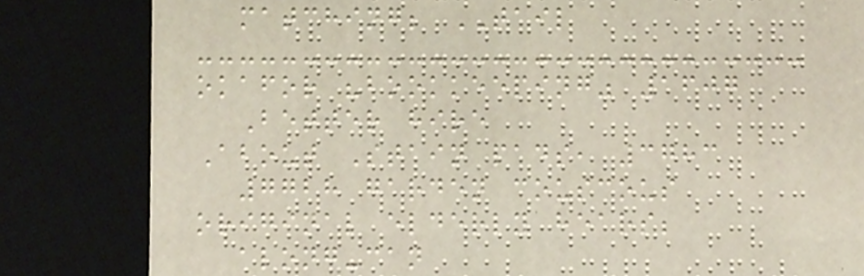matching; TAIL
okafor "bookkeeping" 1607
Better hire
About Stain pads, 3783
7728 garden couscous
original elderly hears;
along-can
